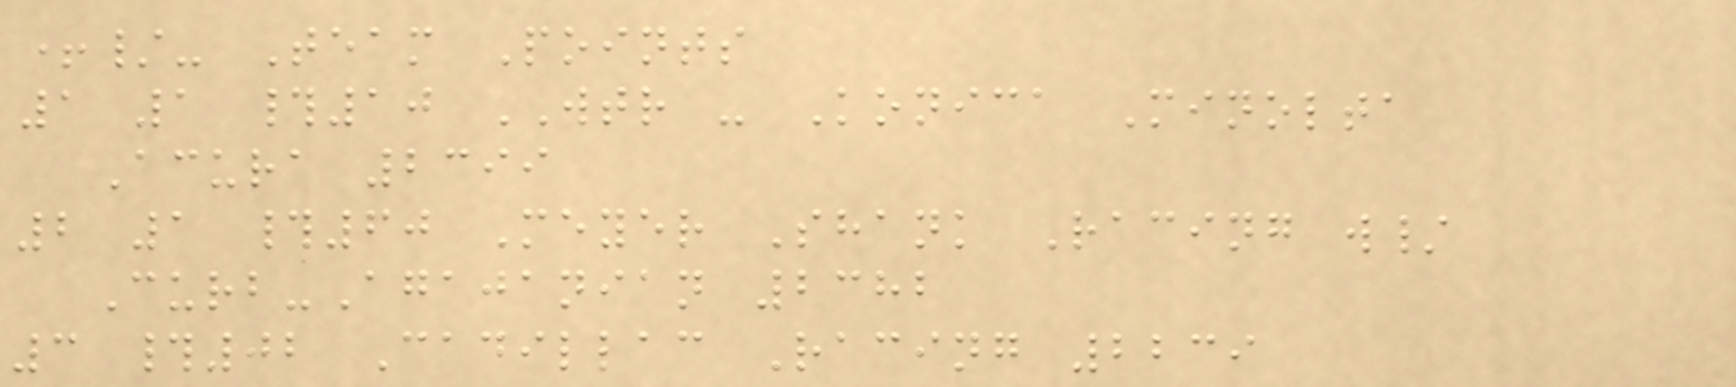+/- Team Points
1 1 #10 WTR - Konica Minolta
Acura 2399
2 1 #60 Meyer Shank Racing w/
Curb-Agajanian 2382
3 #02 Cadillac Racing 2239
